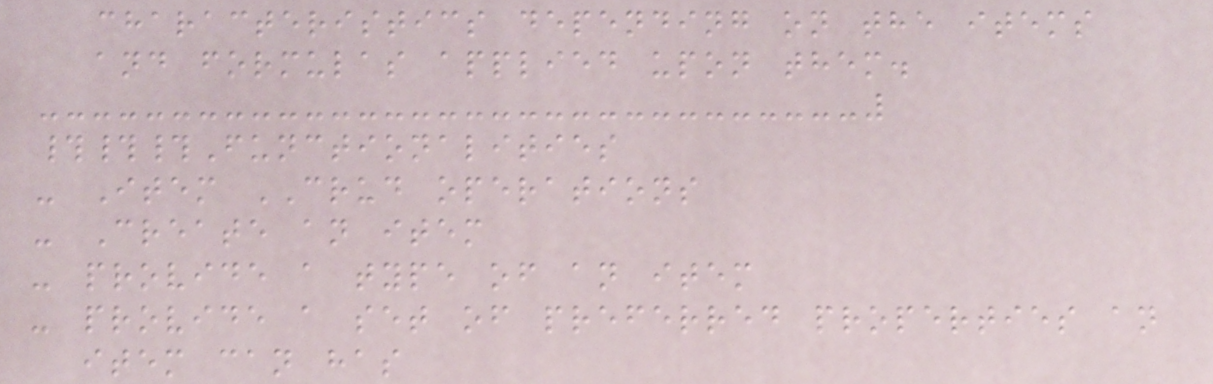characteristics depending on the items
and formulas applied upon them.
###Functionalities
- Item CRUD operations
- Create an item
- provide a type of an item
- provide a set of preferred properties an
item can has
